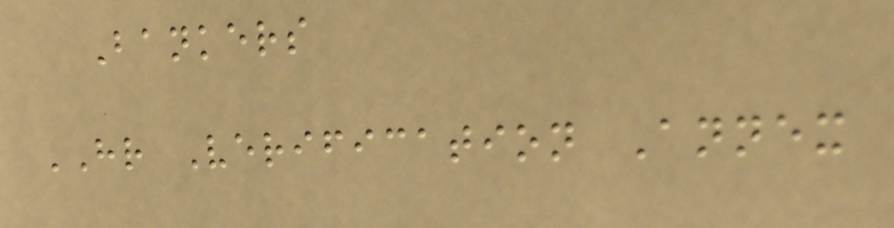Bankers
HR Verification Annex
